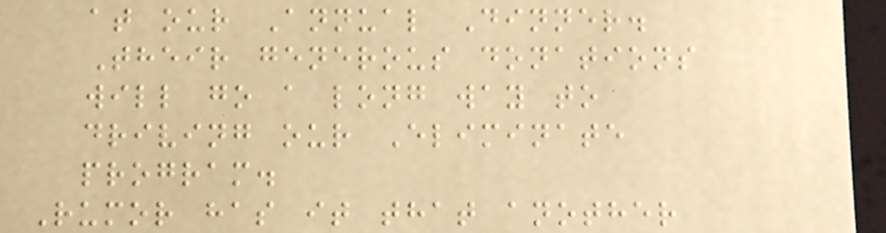at our Annual Dinner.
Their generous donations
will go a long way to
driving our Eliminate
program.
Rumor has it that another
